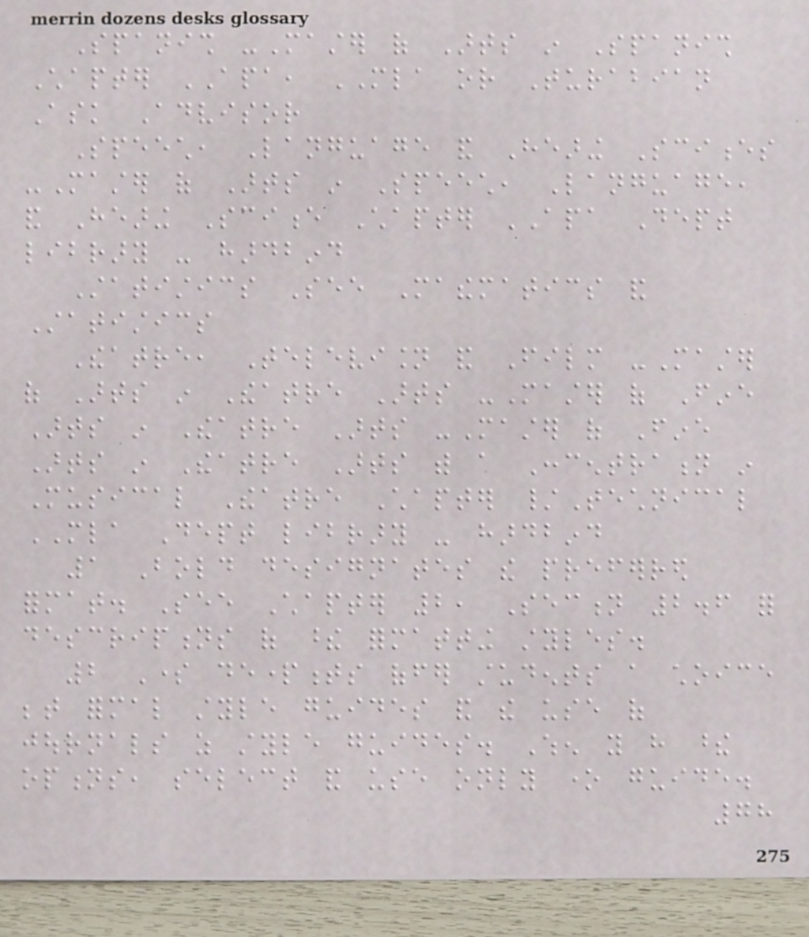Spanish -Master of Arts in Spanish
Chapter APA, MLA or Turabian
Ask Advisor
Speech, Language and Hearing Sciences
-Master of Arts in Speech, Language,
and Hearing Science Chapter APA Dept
library - hardbind
Statistics See Mathematics and
Statistics
Theatre, Television and Film -Master
of Arts in Theatre Arts -Master of Fine
Arts in Theatre Arts -Master of Fine
Arts in Theatre Arts with a Concentration in
Musical Theatre Chapter /Technical
MLA Dept library - hardbind
1 Bold designates the preferred
format. See Chapter 2, Section 2.6 for
descriptions of these formatting styles.
2 Some departments offer students a choice
between formal style guides and the use of
journals as style guides. When you have these
options, select and use only one guide.
78
